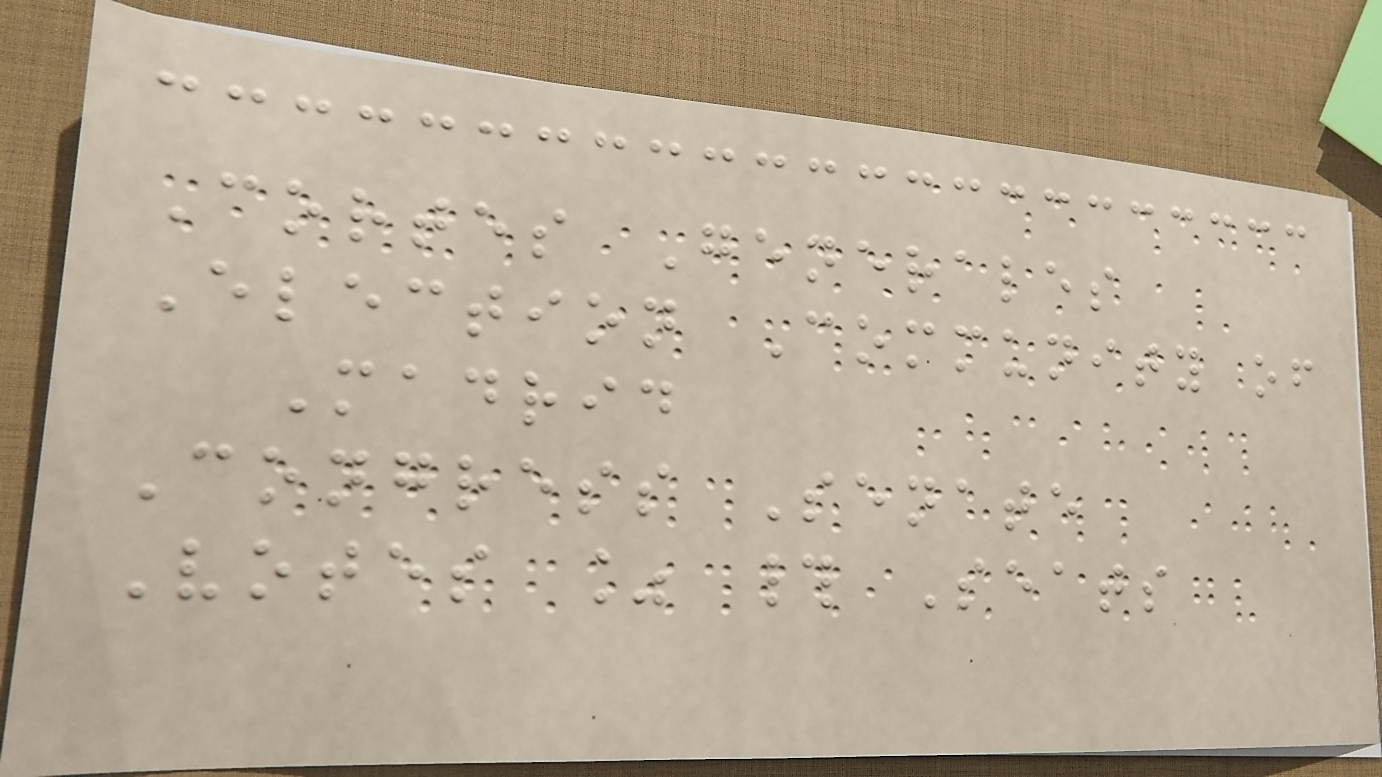Cortes Generales
Election Community of
Madrid
Congress Senate
Votes % # Seats
